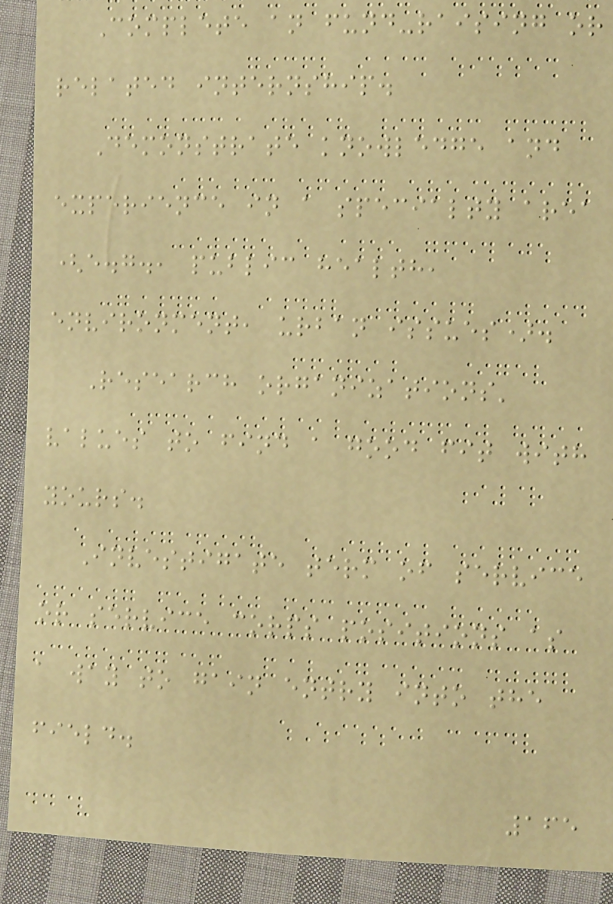Complete an fund-raising or
related internship.
Demonstrate knowledge and
experience in a specialty area
(e.g., public health,
environment, urban issues).
Research organizations'
values to find a good fit with
yours.
Investigate term of service
or service corps positions as
a way to gain entry into the
field.
165
